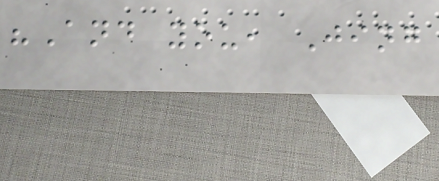"And you, Jing
